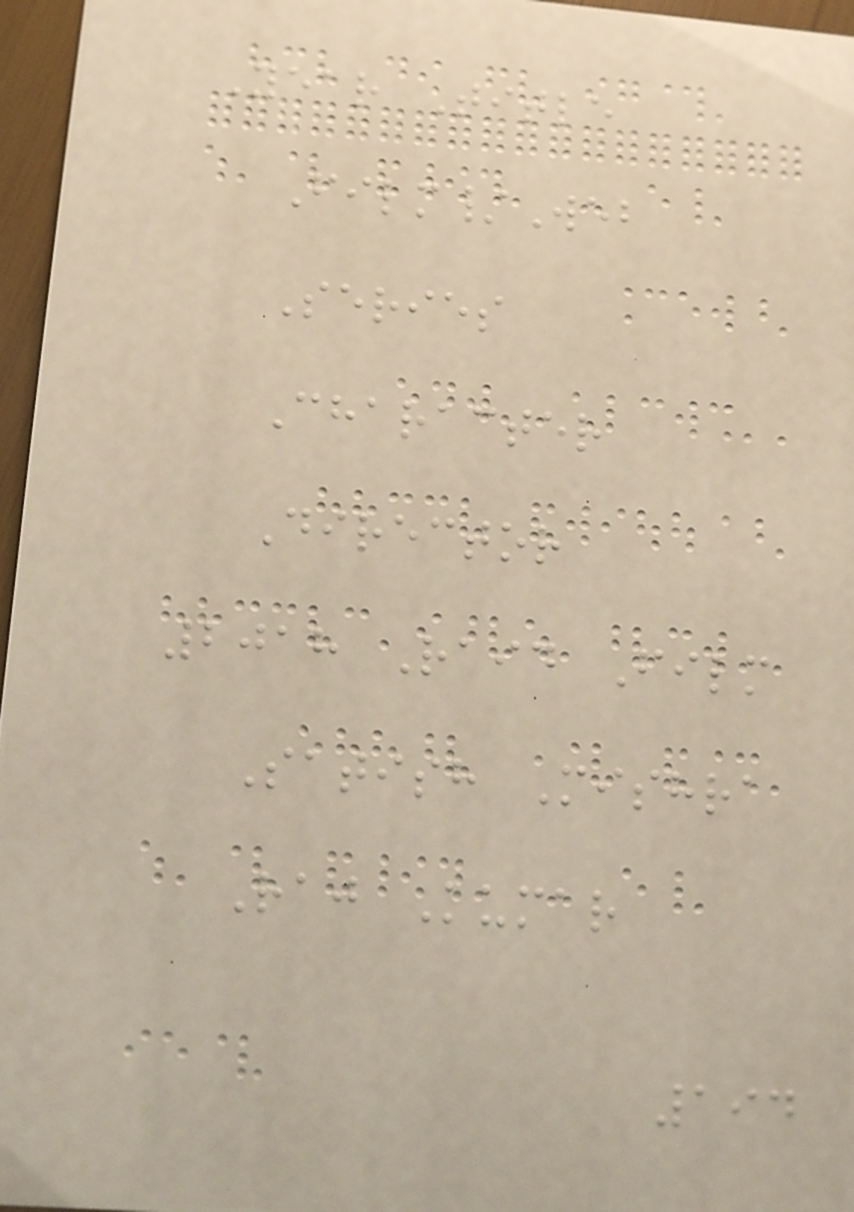Year Title
Film/Web
Series
Character
Director
2018 Raid Film
Satish Mishra
Raj Kumar
194
